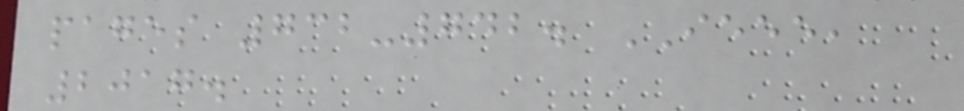pages 732-742. IEEE,
2017.
